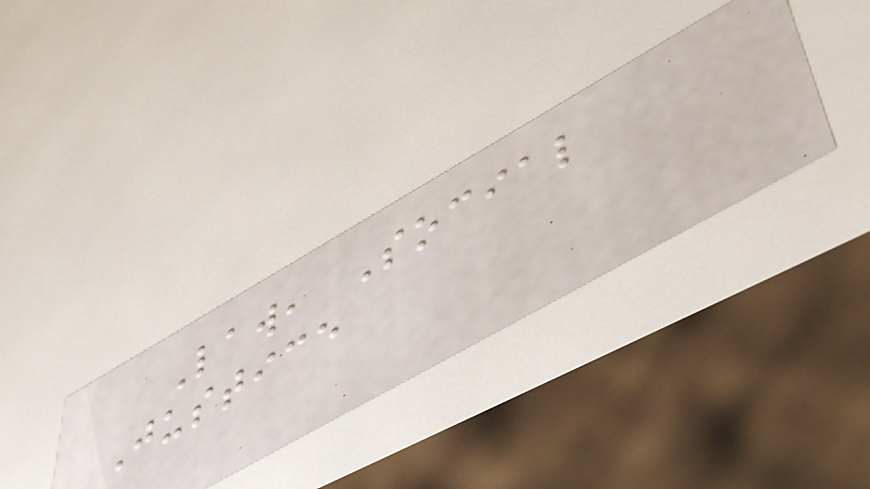Law, Social
Justice
